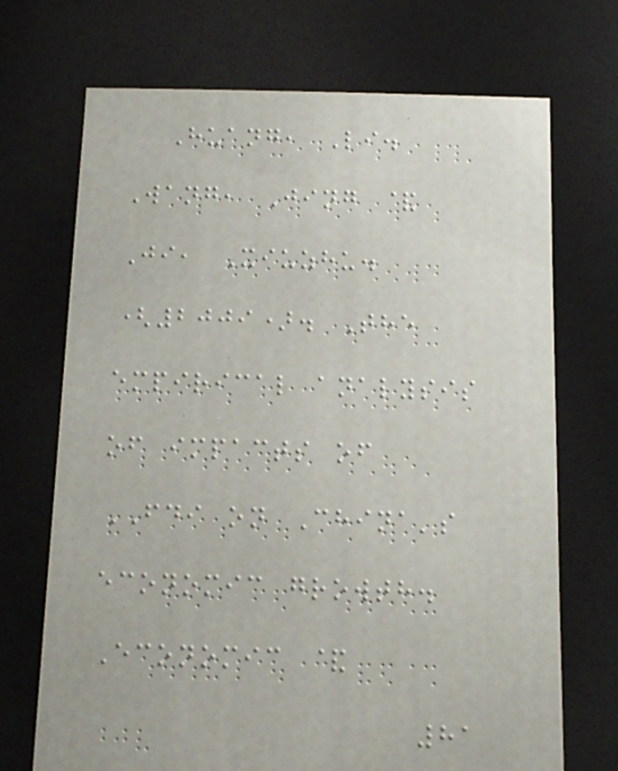Huang, Li.
Wang, Jing &
Ji, Xiuzhu.
(2009). The
empirical analysis
of impacts of
FDI on China's
economic growth.
Economic &
81
